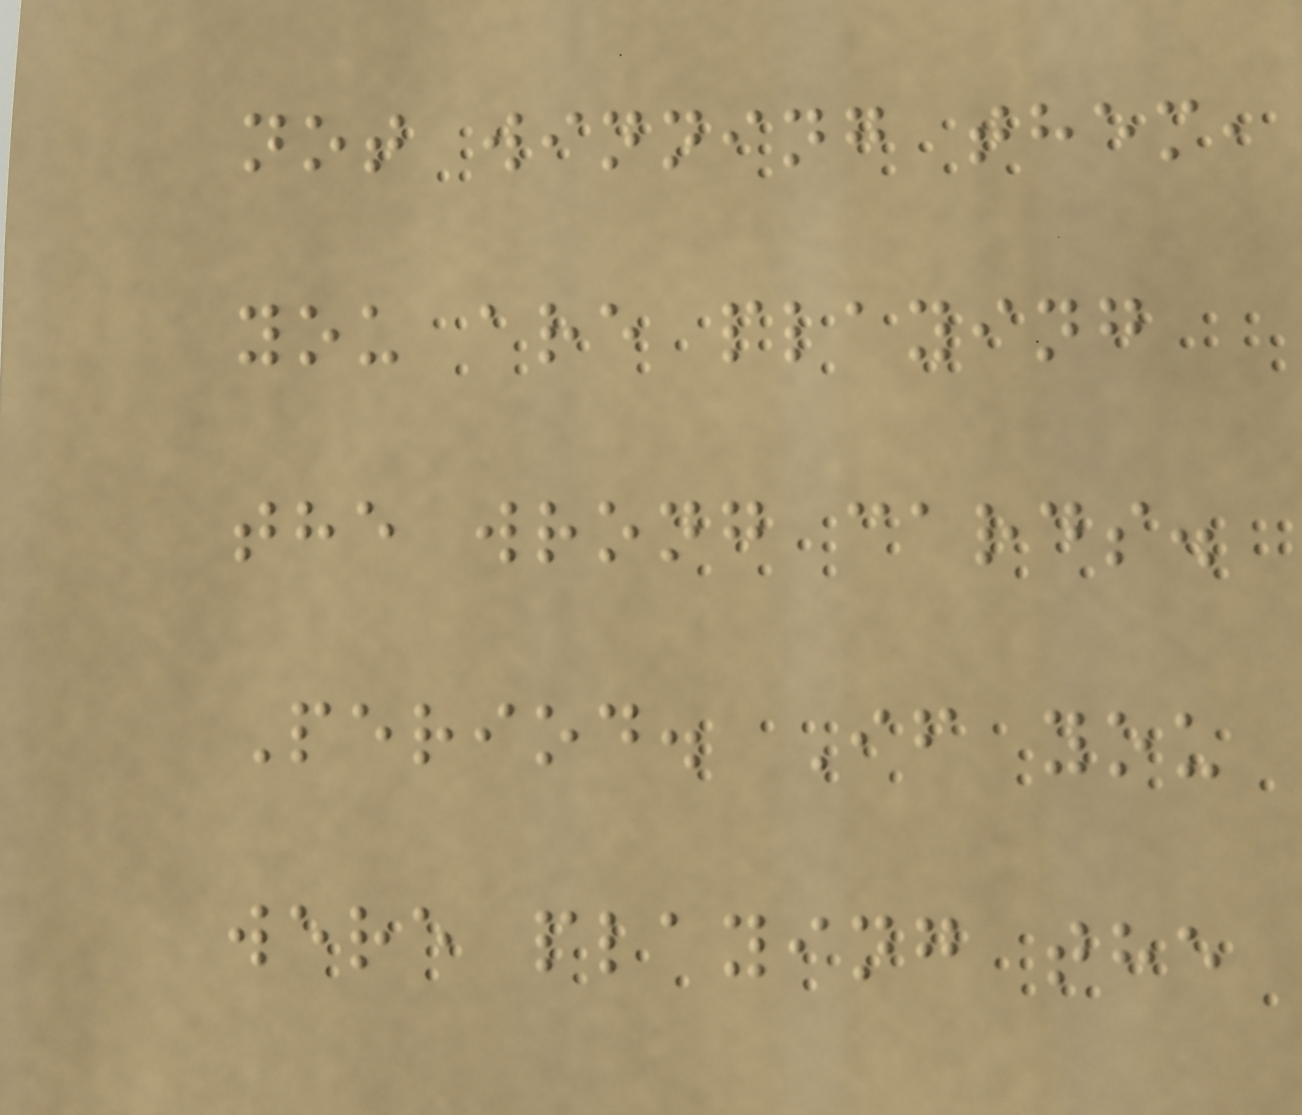not winning them,
you are playing
the wrong cards.
Period. If you
were playing the
